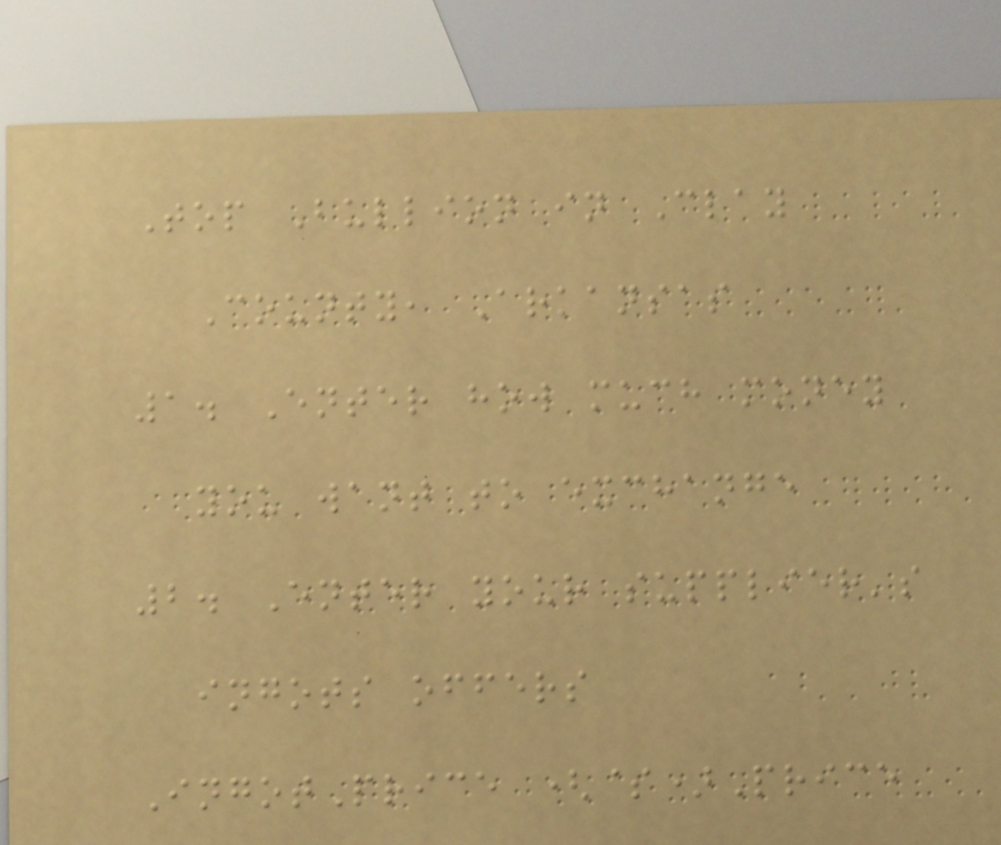Top Bullion in Clay
County, Arkansas
1. Enter how much money
you want to exchange
2. Enter your supplier's
ingots offers
IngotPrice ($)Price
